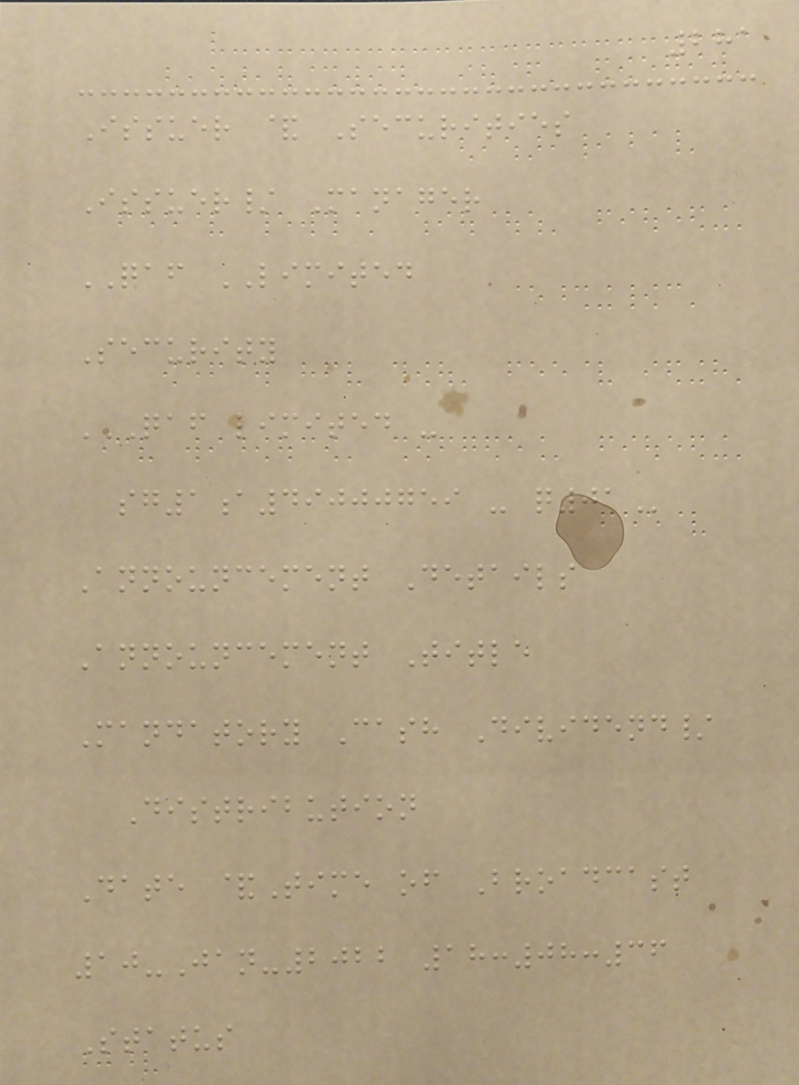281
Issuer & Securities
Issuer/ Manager
QAF LIMITED
Security
QAF LIMITED -
SG1A49000759 - Q01
Announcement Details
Announcement Title
Mandatory Cash Dividend/
Distribution
Date &Time of Broadcast
10-Jan-2022 18:08:36
Status
